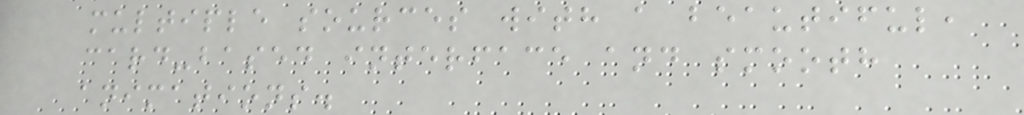multiple sources with a beautiful,
card-based interface and smooth
animations.
